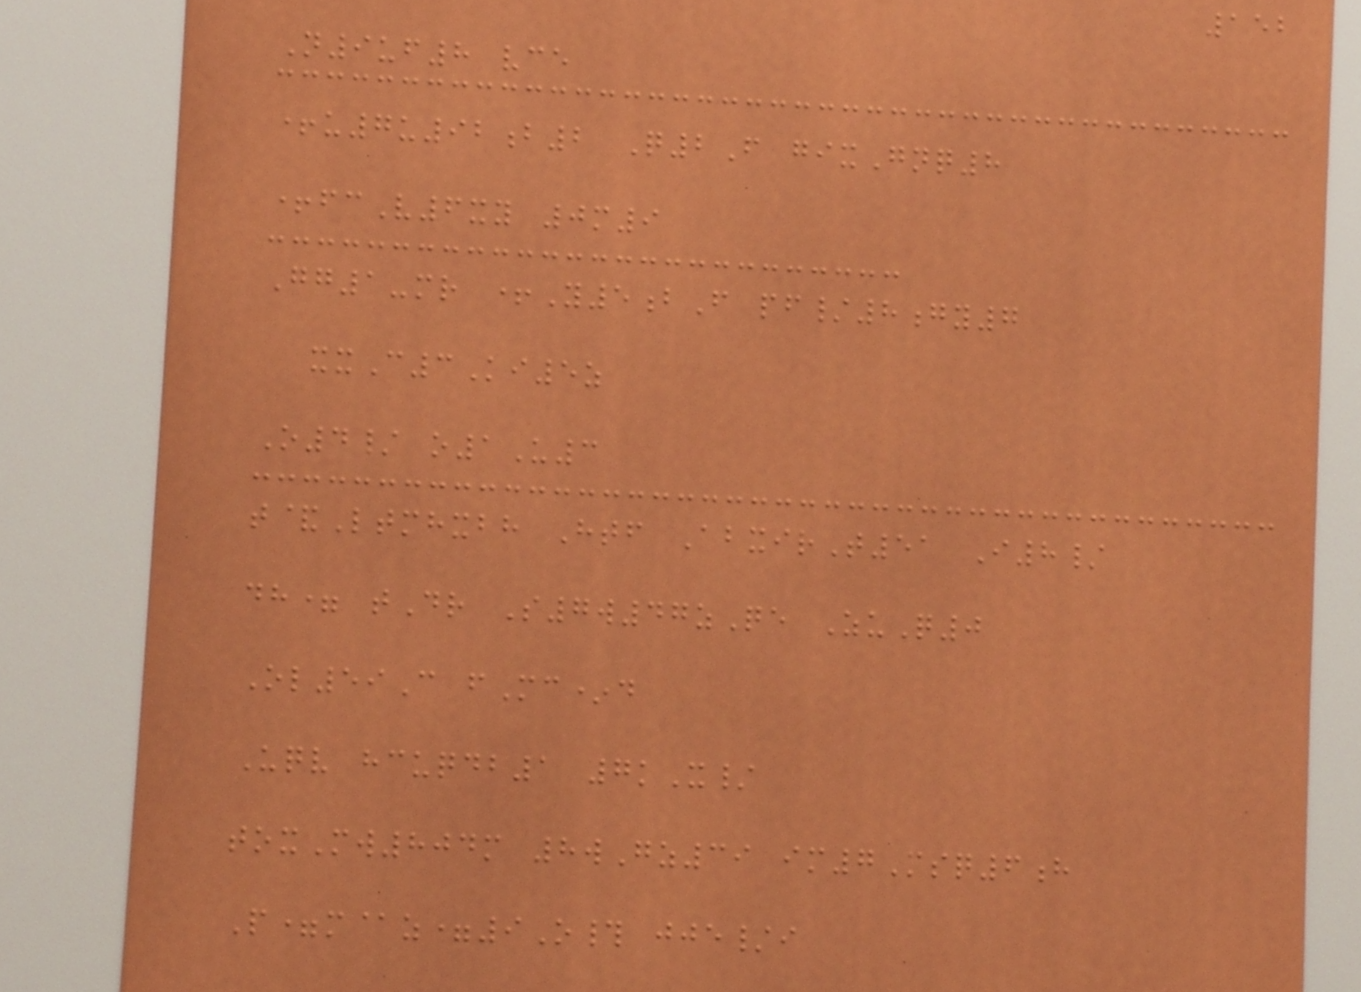152
N9uf8 vce
+u7u92b2 Q2F gixGnq8
+fcV6xy 0m9
Gg1-mr +Y5bF pf/8gy7
xxC3Ki5z
O4/ o1U3
t&Ltmhxbh Htf AbxirT51 I8/
dh= tDr S7w47zQe ZuQ0
Ol59C fMc*d
Uqv hcuqdb1 7kX/
toxMw804m 8wGz39 im7Msq6h
P=m@z=9O# jje/i
